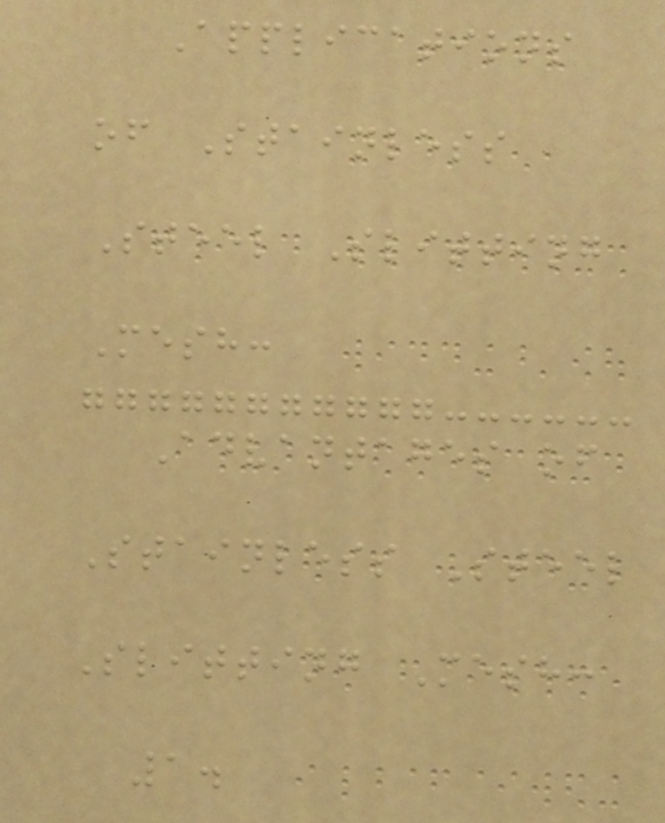Applications
of Stainless
Steel Slitting
Mesh:
Advantages of
Stainless Steel
Slitting Mesh:
1.
